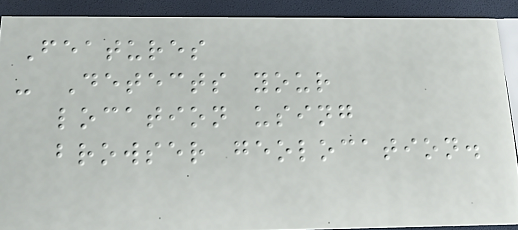Features
- Detects your
location using
browser geolocation.
